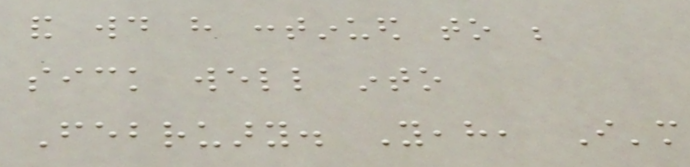and would have continued to be
sick well into
February. Yeah, I'm
